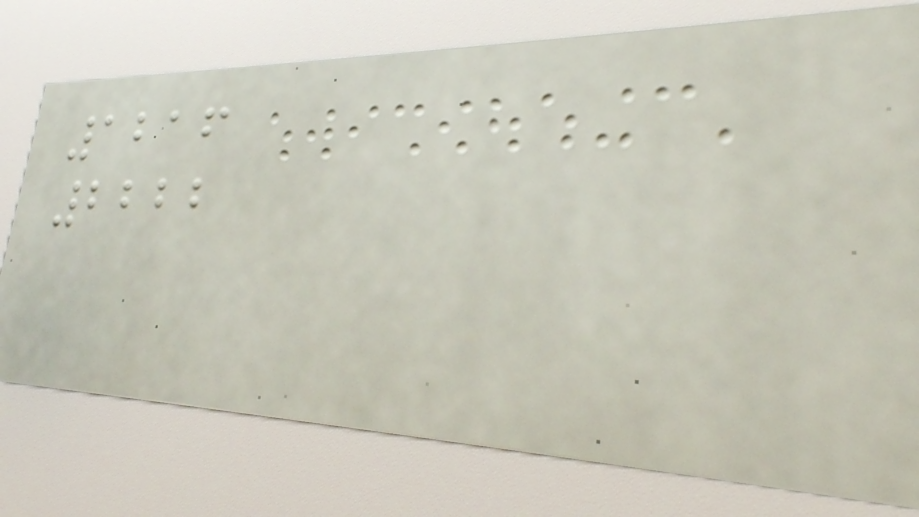1216
2222
